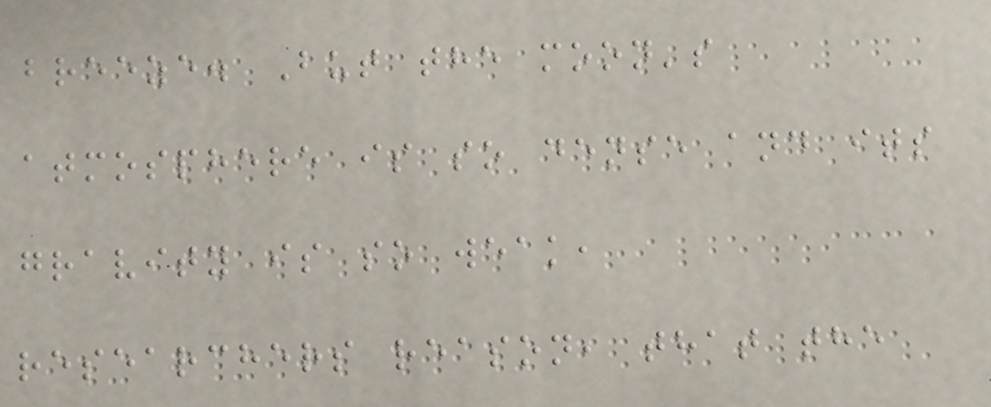breeze. But the moon's
atmosphere is so dense and its
gravity is so weak,
researchers reason, that the
